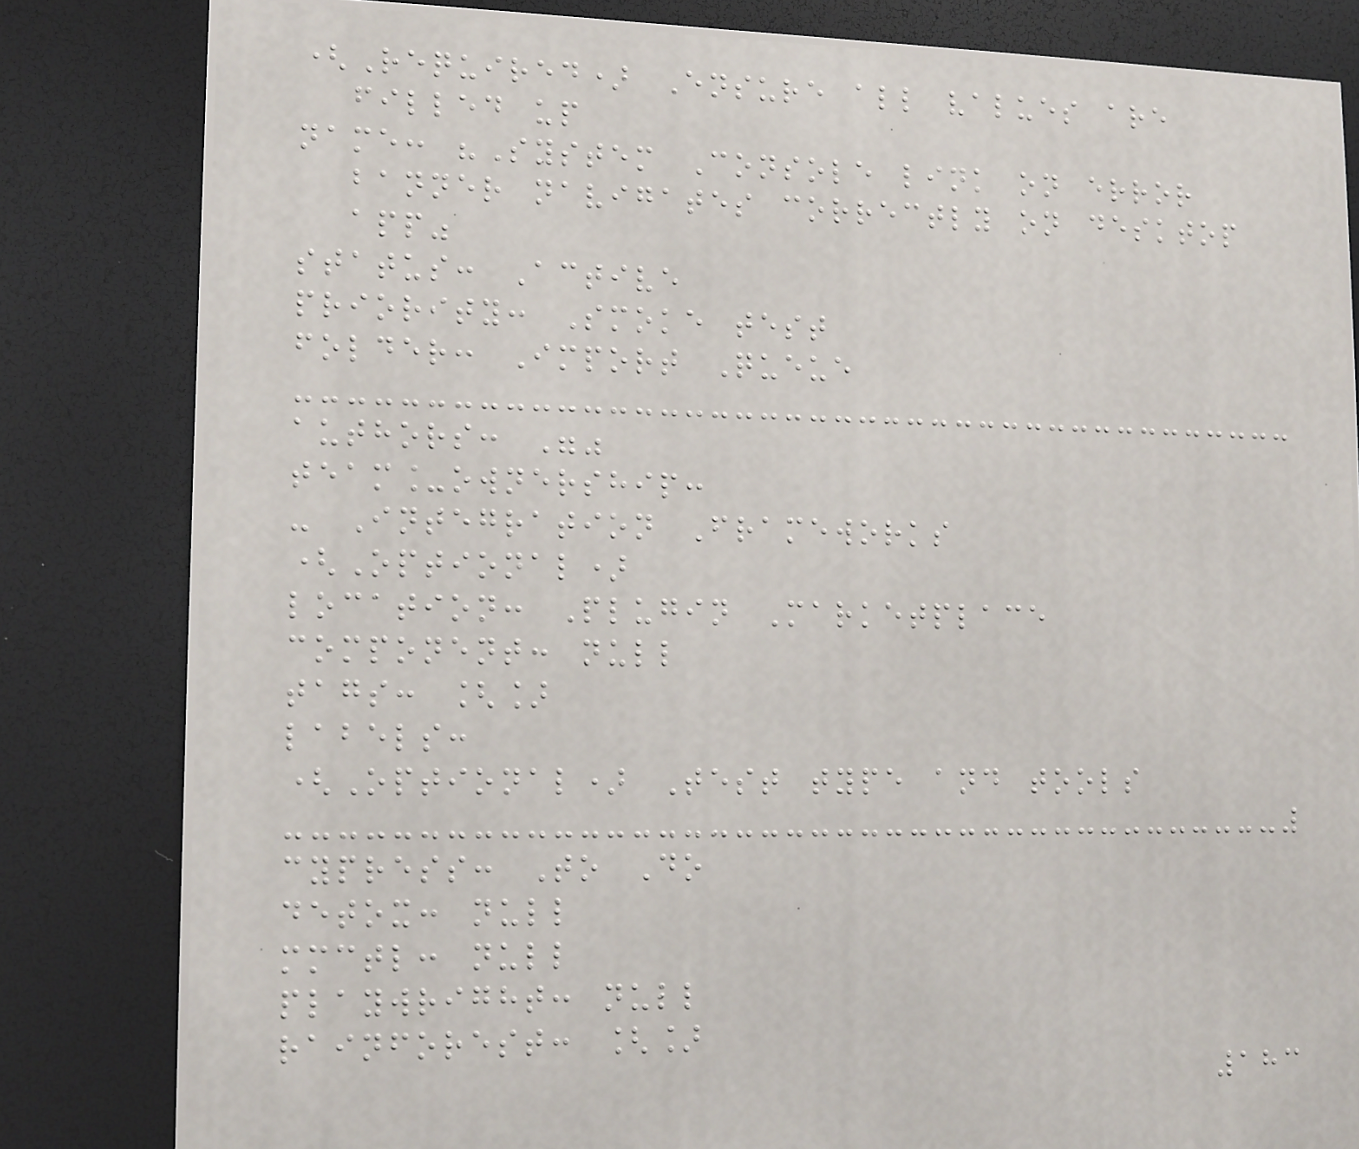(Required) Ensure all values are
filled up
name: "System Console link on error
banner navigates correctly on desktop
app"
status: Active
priority: Smoke test
folder: Import Queue
authors: ""
team_ownership:
- Integration Frameworks
(Optional)
location: Plugin Marketplace
component: null
tags: []
labels:
(Optional) Test type and tools
cypress: To Do
detox: null
mmctl: null
playwright: null
rainforest: []
183
